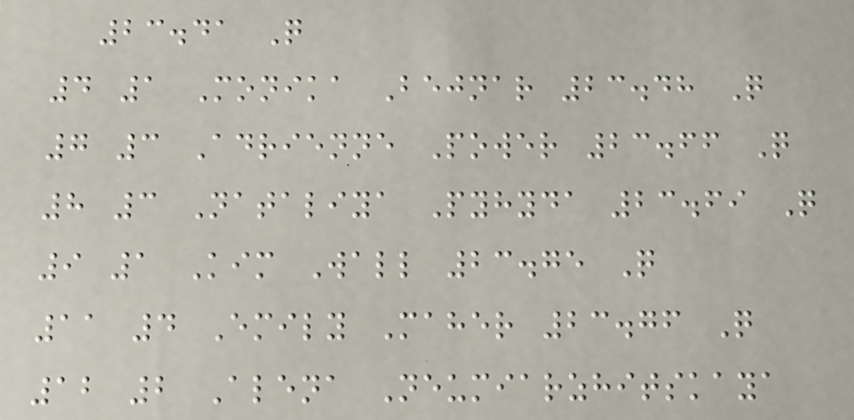23.41 Q
4 1 Monika Bejnar 23.48 Q
7 3 Adrienne Power 23.66 Q
8 3 Nataliya Pyhyda 23.69 Q
9 1 Kim Wall 23.75 Q
11 4 Emily Maher 23.76 Q
12 2 Alena Neumiarzhitskaya
